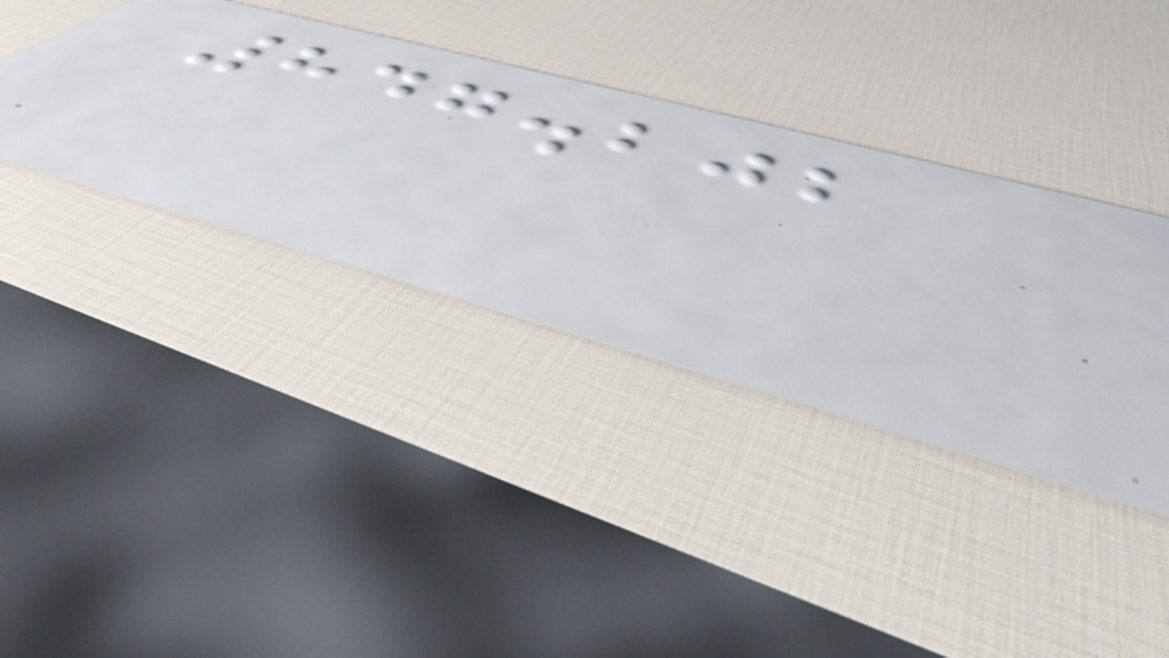847.202
